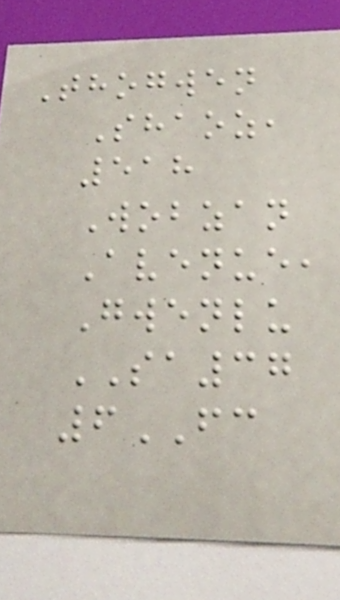Thogwen
Shaoz,
518
Wobzan
Avenue,
Gwenlu
SA37
6FC
